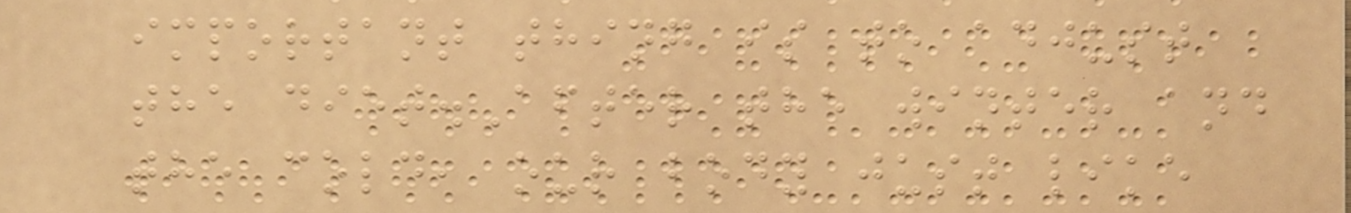important thing is to adjust
the diet.After the winter and
the cold, our body just like
